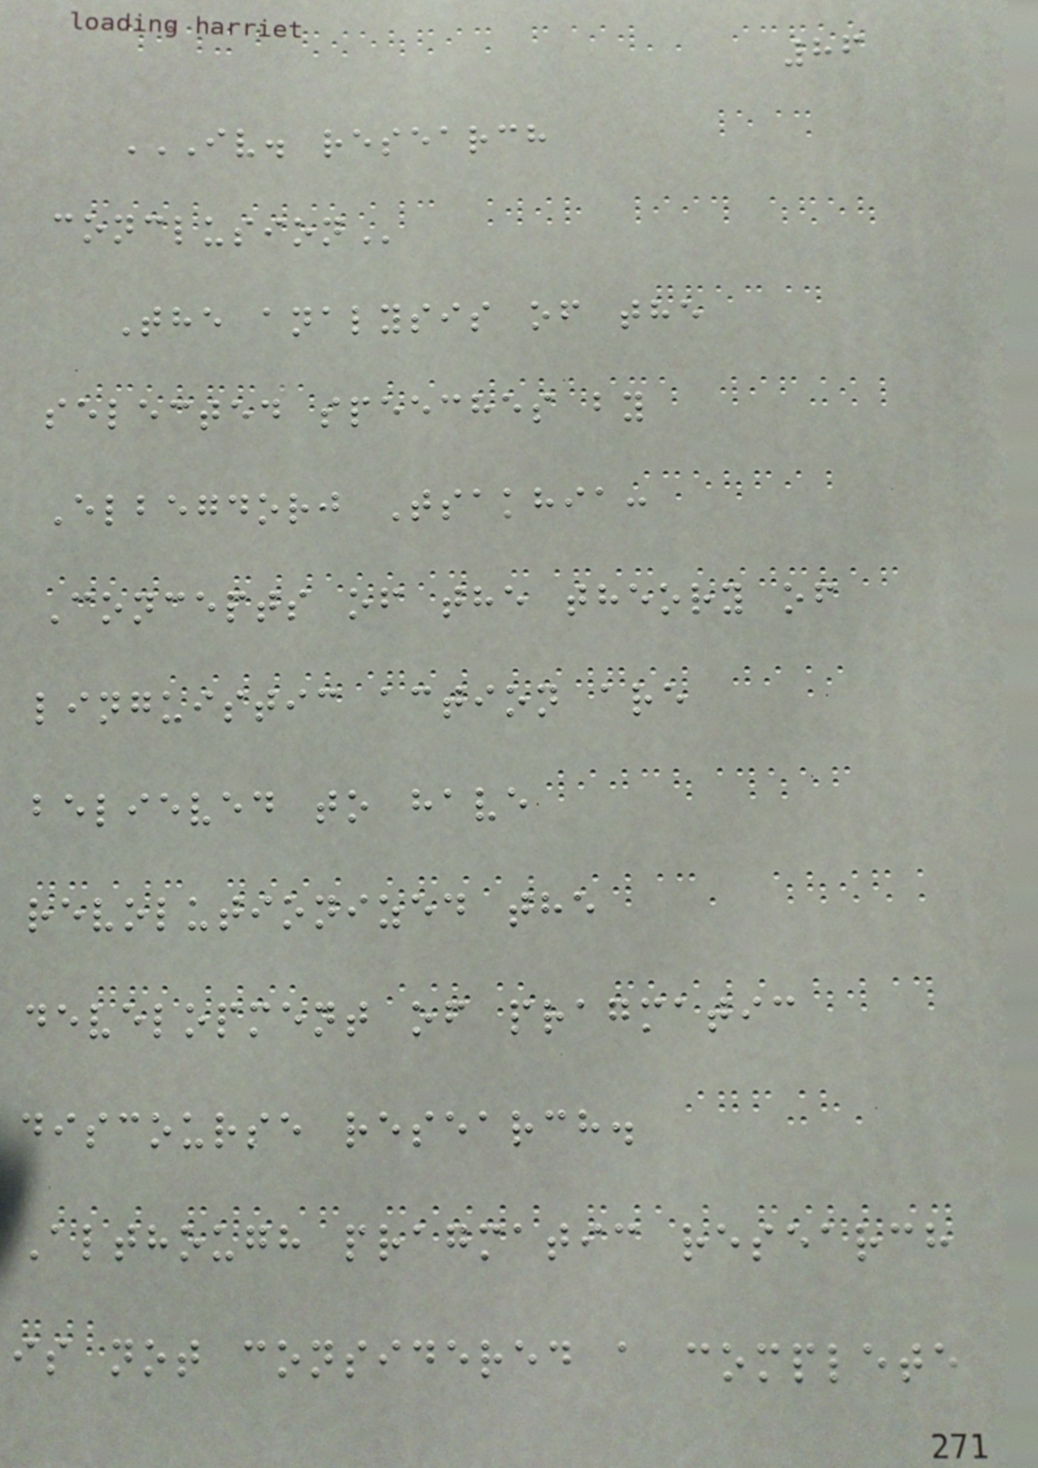86
IV. RESEARCH
CONCLUSION
The analysis of the
selected speeches by
Elbegdorj Tsakhia:
Concepts of the theory of
linguistic action are
believed to have
revolutionized the
development of pragmatic
discourse research.
Although pragmatic research
is not considered a complete
